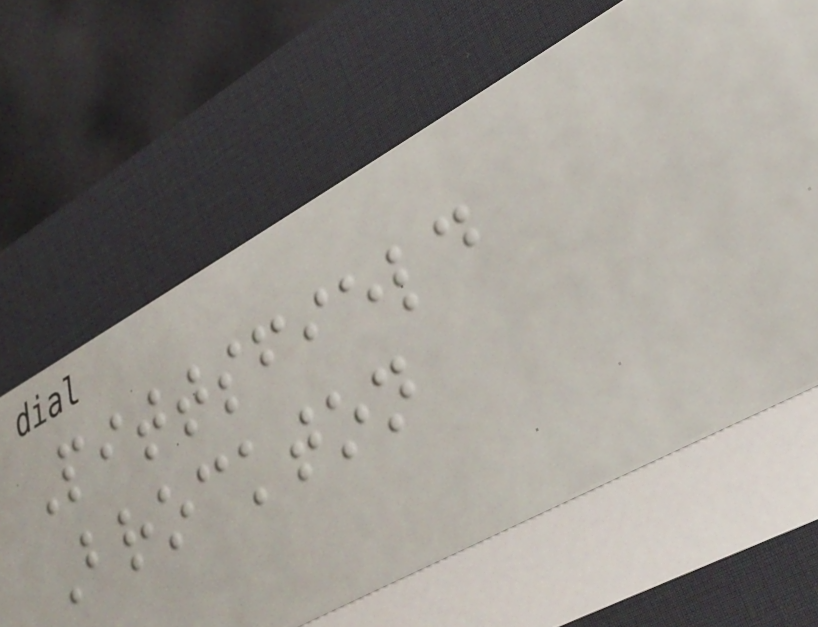Pittsfield
Brockton
